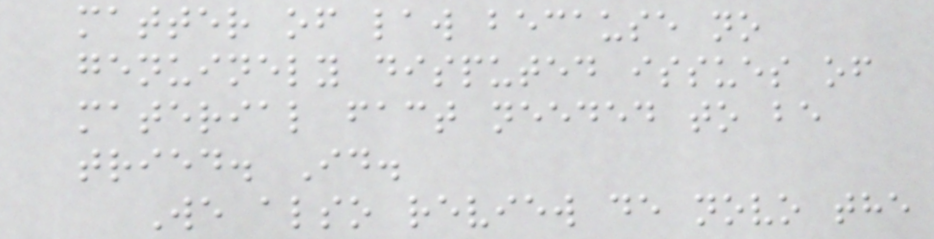matter of law because no
genuinely disputed issues of
material fact needed to be
tried. Id.
We also review de novo the
